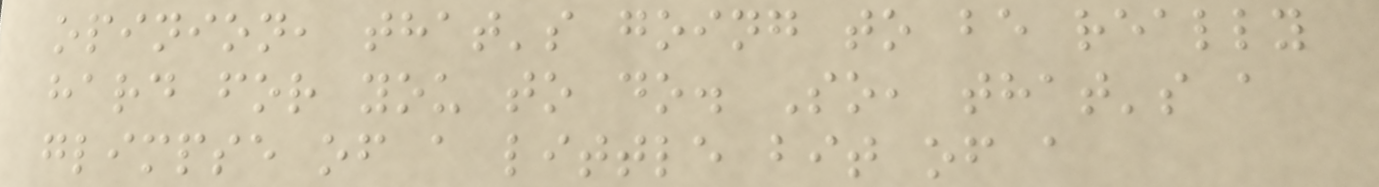opinion, that's going to be really
hard for you to do. So, that's a
glimpse of a little bit of a
